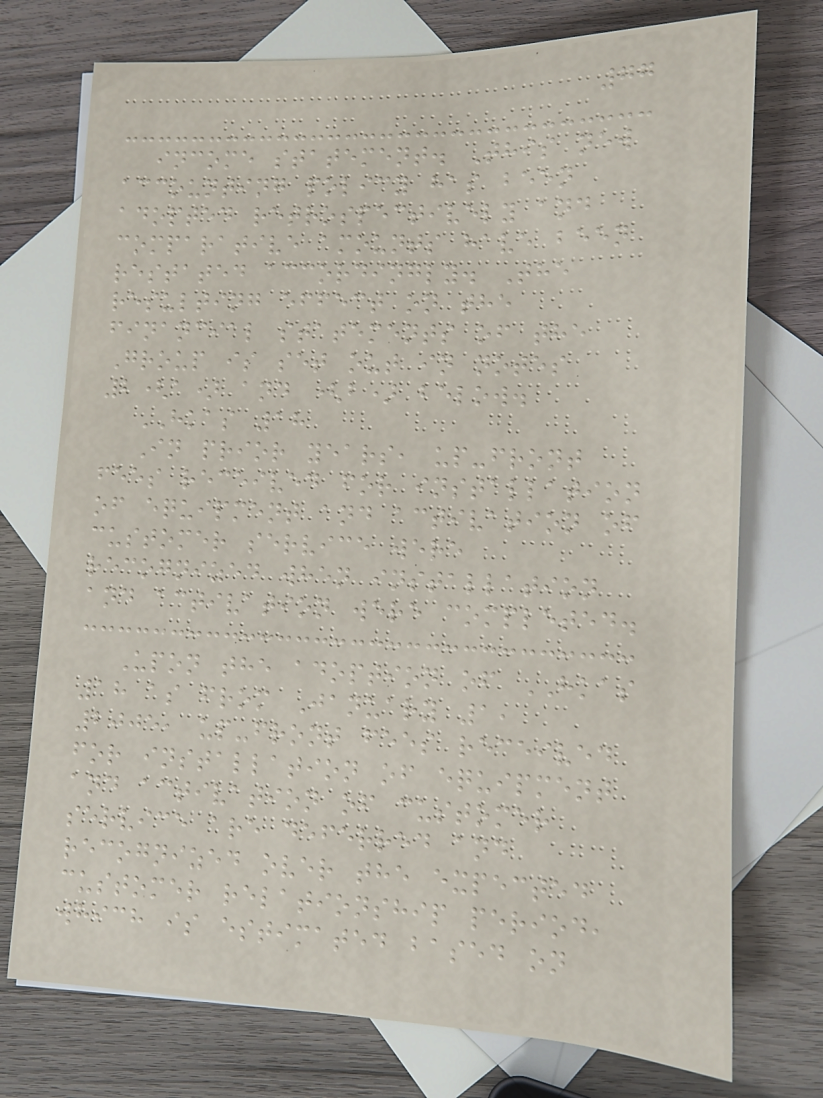77
income statement. This new
accounting policy has been
adopted retrospectively and
comparative amounts have been
restated accordingly. The
resulting effect on the
financial statements of the
Group is set out in notes
2(a) and (b) below.
HKAS 18
In prior years, up-front
fees received for installation
of equipment and activation of
customer service were
recognized when installation
and activation were completed.
Upon the adoption of HKAS
18 as from January 1,
2005, up-front fees received
for installation of equipment
and activation of customer
service are deferred and
recognized over the expected
customer relationship period,
which is estimated based on
